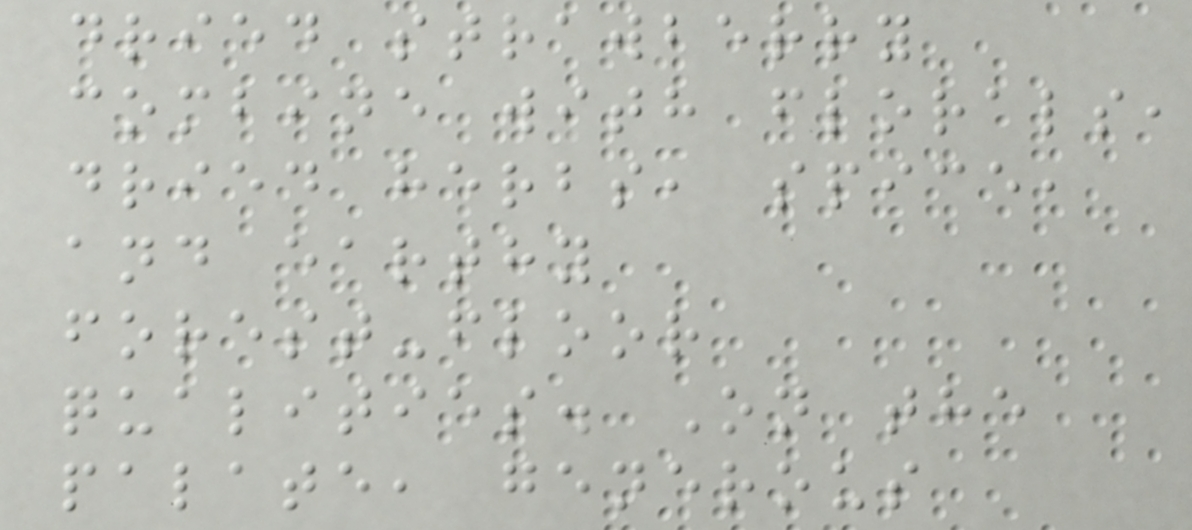dried strawberry
combine with florals,
dried herbs, spice,
and earthy
forest-floor
qualities. On the
palate, generous
